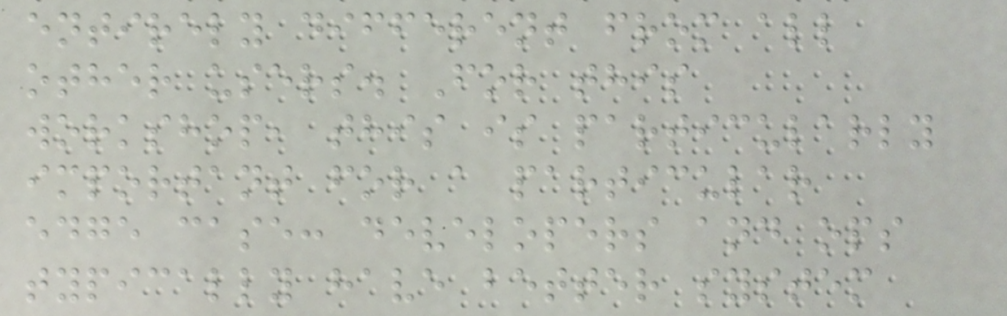entirely different from all
other users. For this
workshop, this is particularly
important for a particular
edge case: developers and ops
typically have better system
